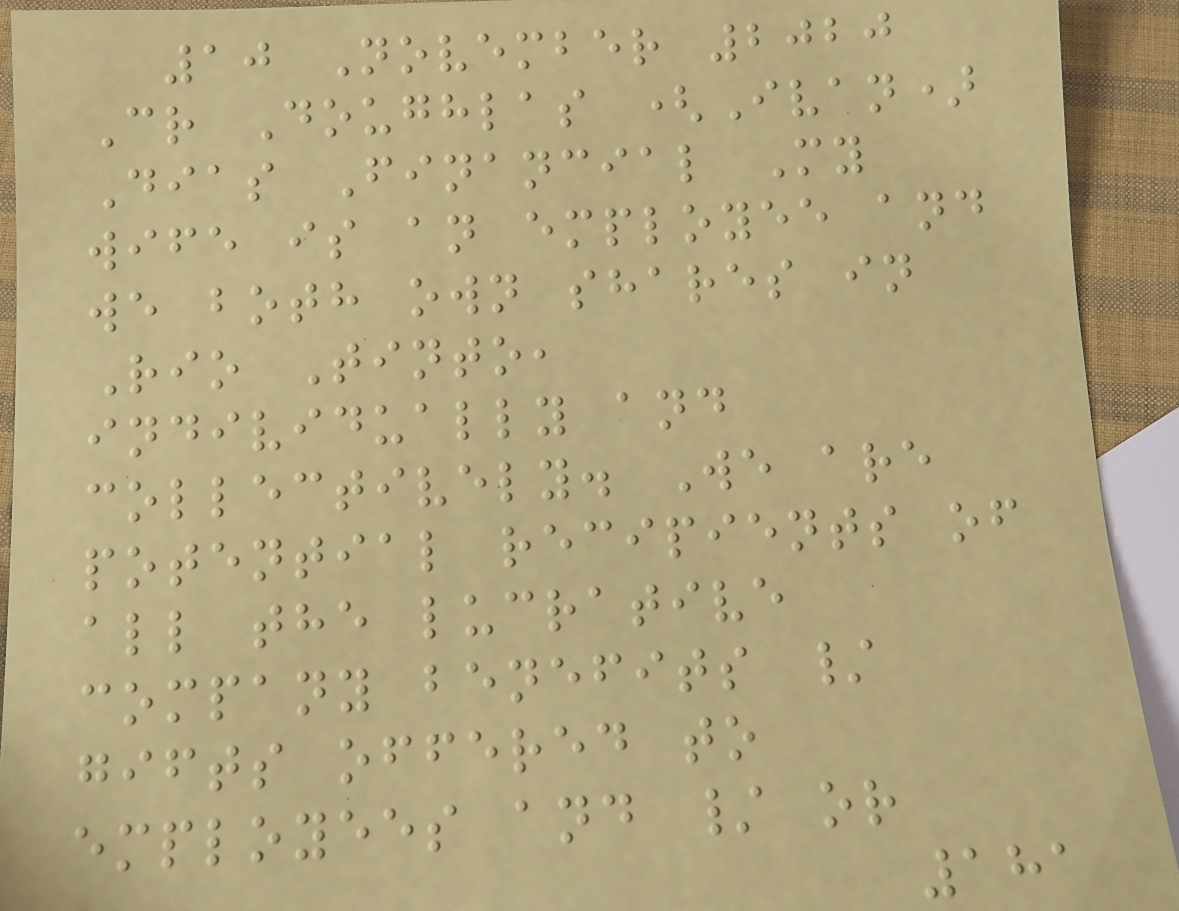10 November 2020
Cr Doughlas (Ivan)
Dias Financial My
wife is an employee and
we both own shares in
Rio Tinto,
individually and
collectively. We are
potential recipients of
all the lucrative
company benefits /
gifts offered to
employees and / or
181
